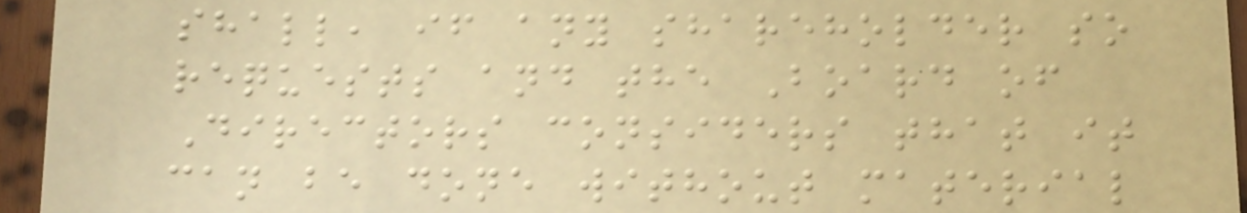shall, if any shareholder so
requests and the Board of
Directors considers that it
can be done without material
